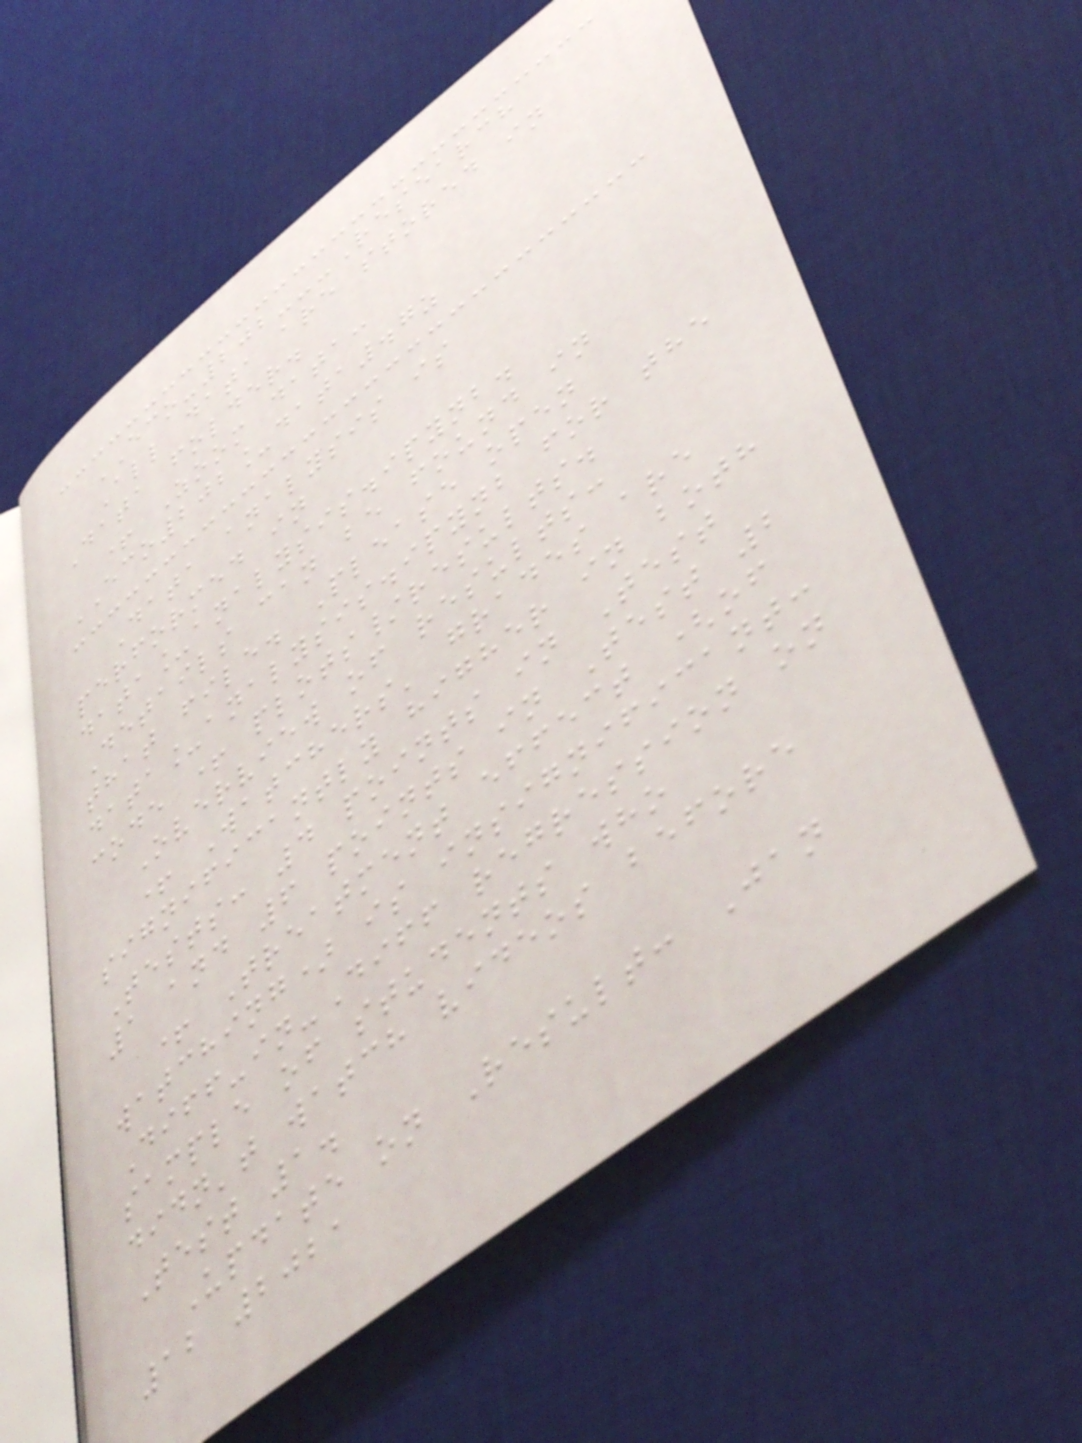ECO-202---Research
All data are stored in
Data folder.
+ Zoom data:
ECO202_data.7z
Data analysis is
performed in
data_analysis.ipynb.
Details can be found in
that file. Please open
data_analysis.ipynb for the
code + plots/results.
Overview of results:
+ Watchers' grades are
significantly higher in both
Tests: 4 points in Test
1 and 6 points in Test 2
+ Treatment effect (of
watching) is insignificant:
Diff-in-Diff regression on
sample of students who
didn't watch videos before
Test 1.
Update on Result: Jan
12 2021
